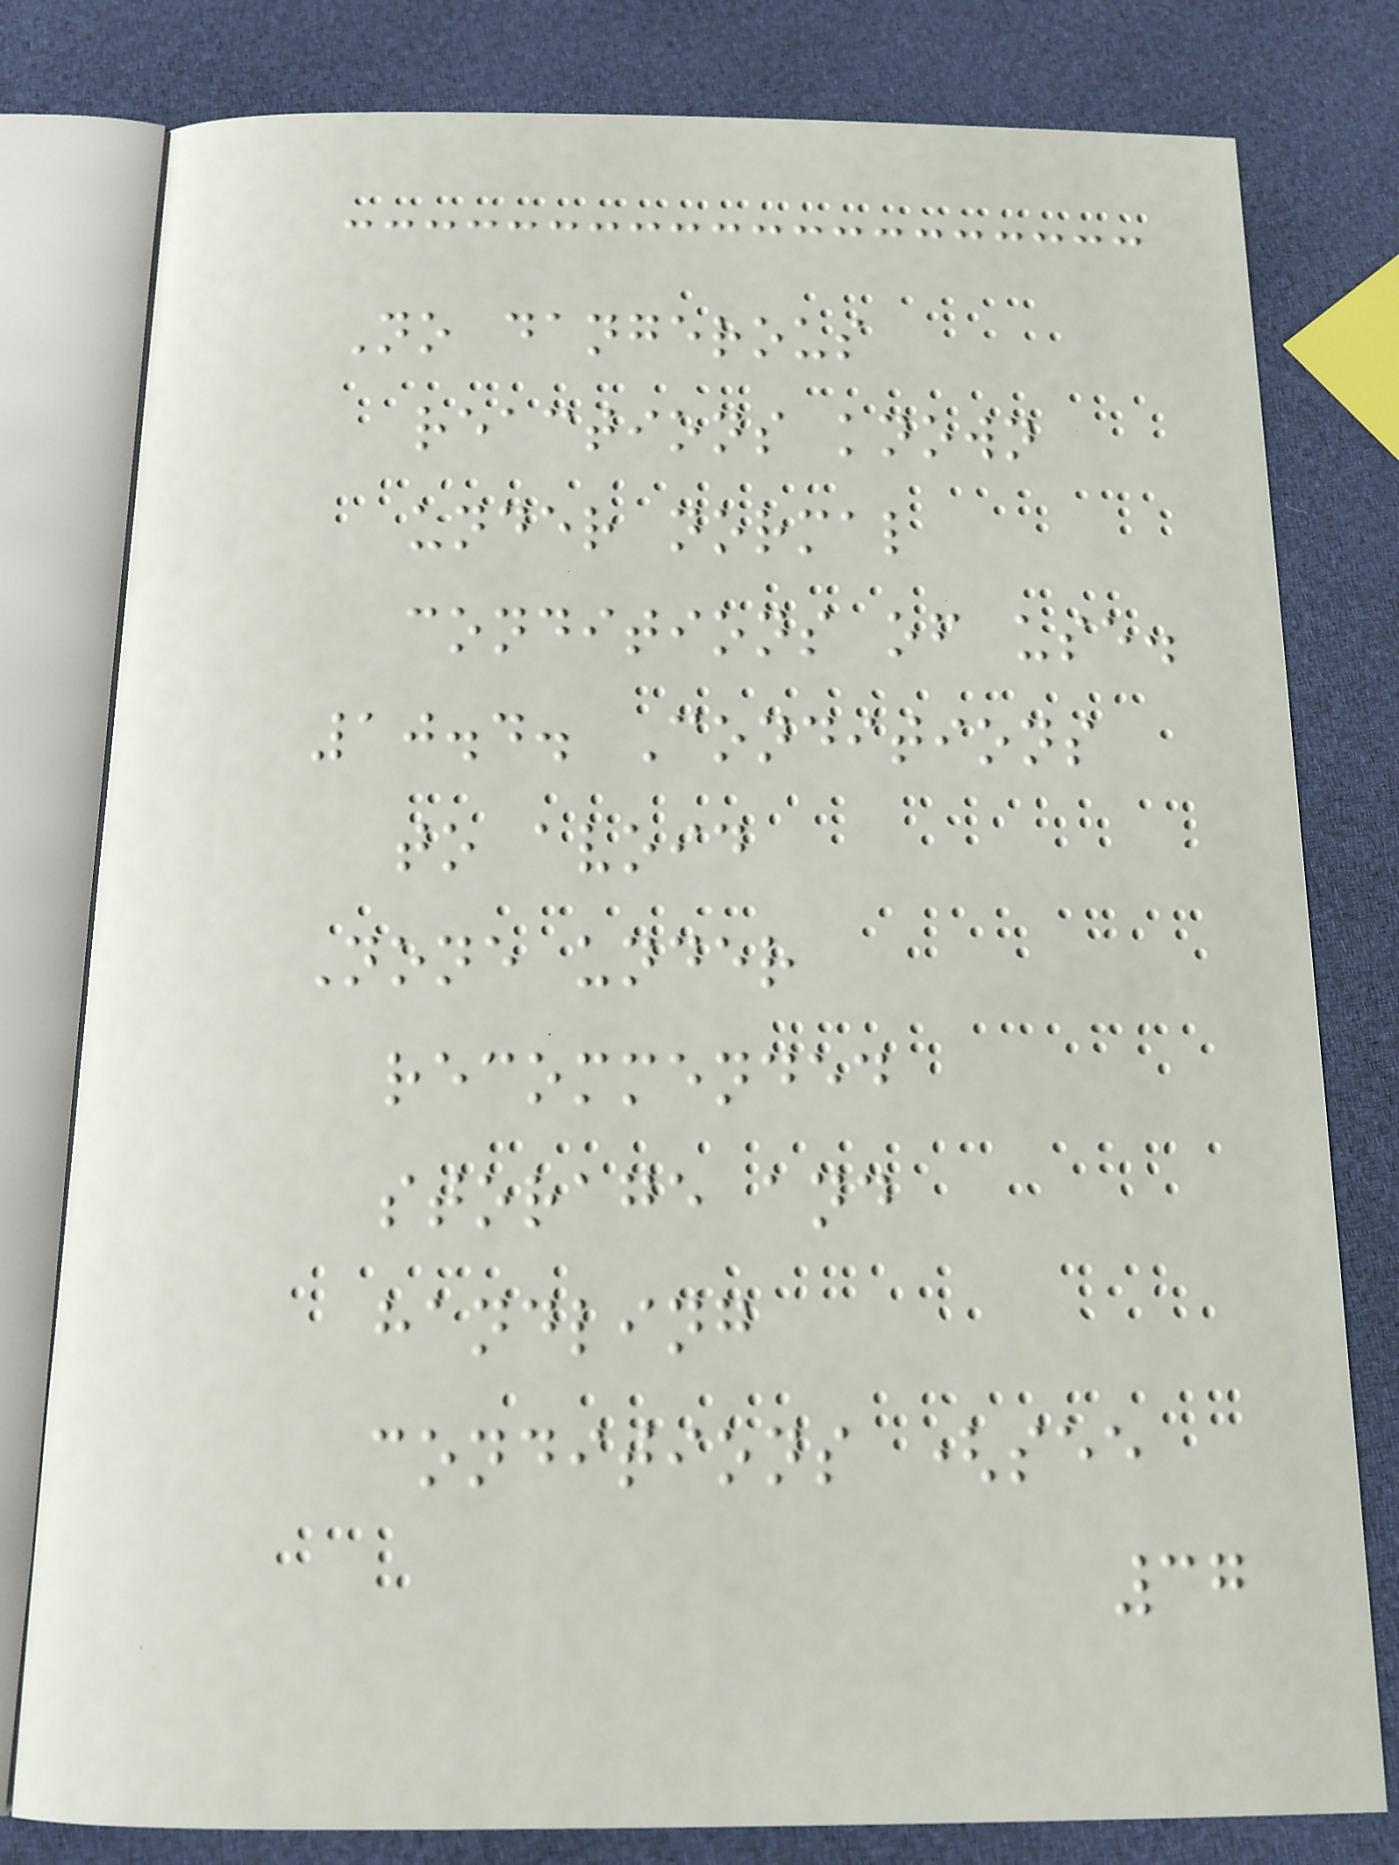No dangerous
reactions known
under normal
conditions of use.
10.4. Conditions
to avoid
None under
recommended
storage and
handling
conditions (see
37
